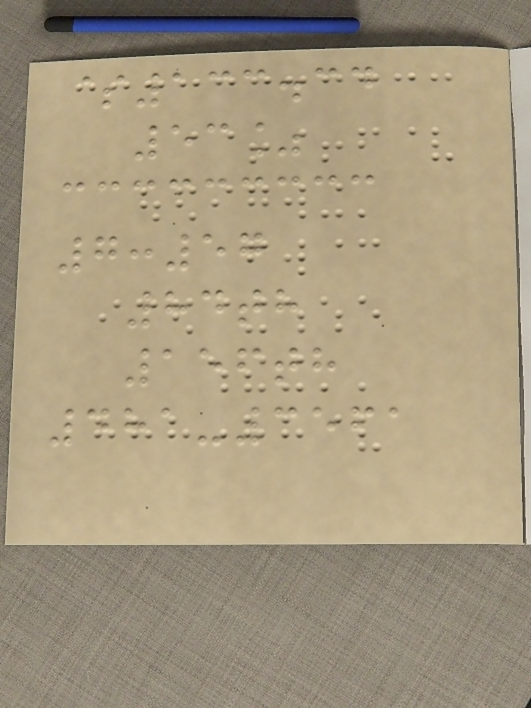$133.34
53%
7:57
84th
156th
481-3561
